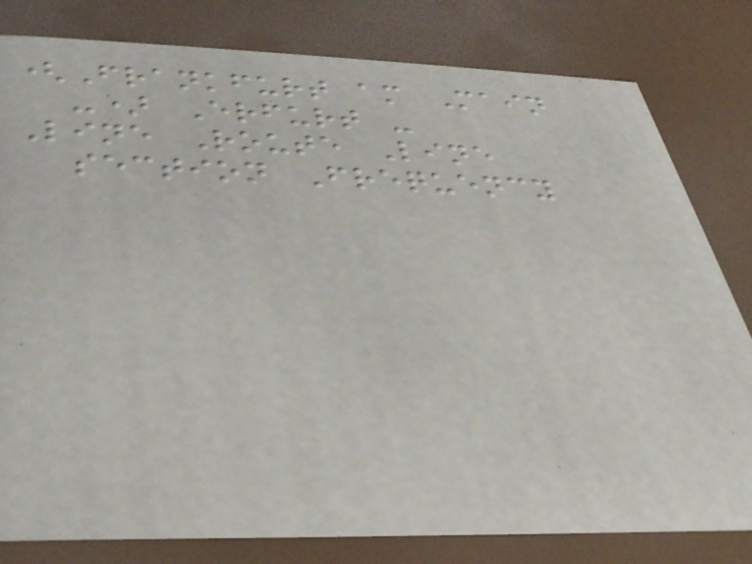(Frankfurt am Main
-) Erfurt -
Line Route Line
section Frequency
